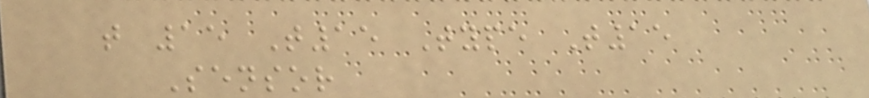t 15 T15 Type T15
Sensor
